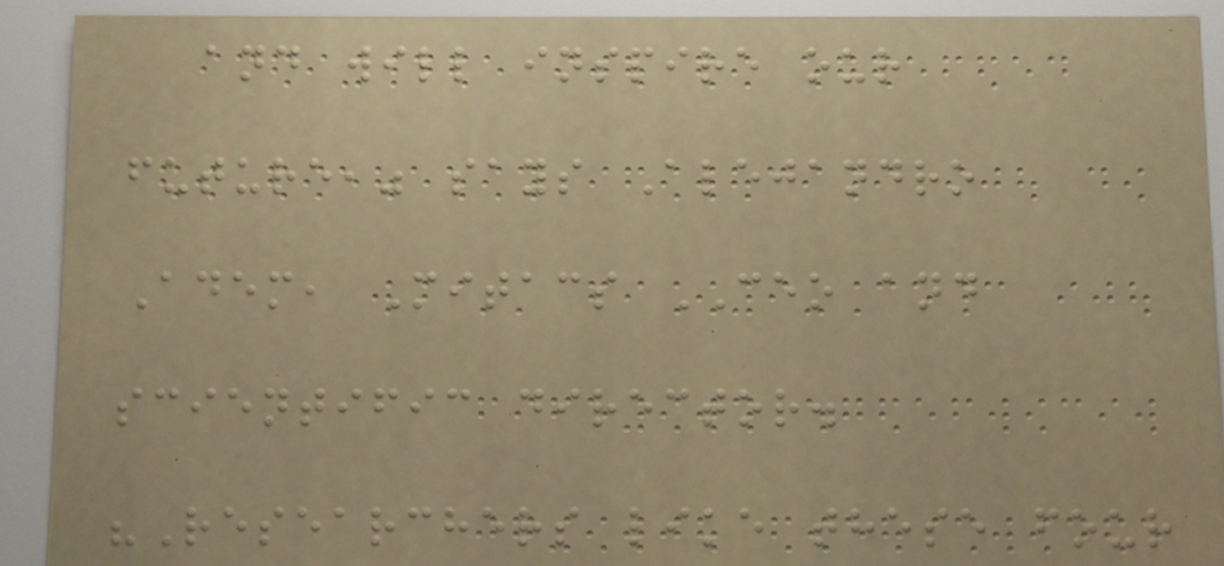and will inspire our
future," says Alejandro
Adem, Mitacs CEO and
scientific director.
"Researchers like these four
